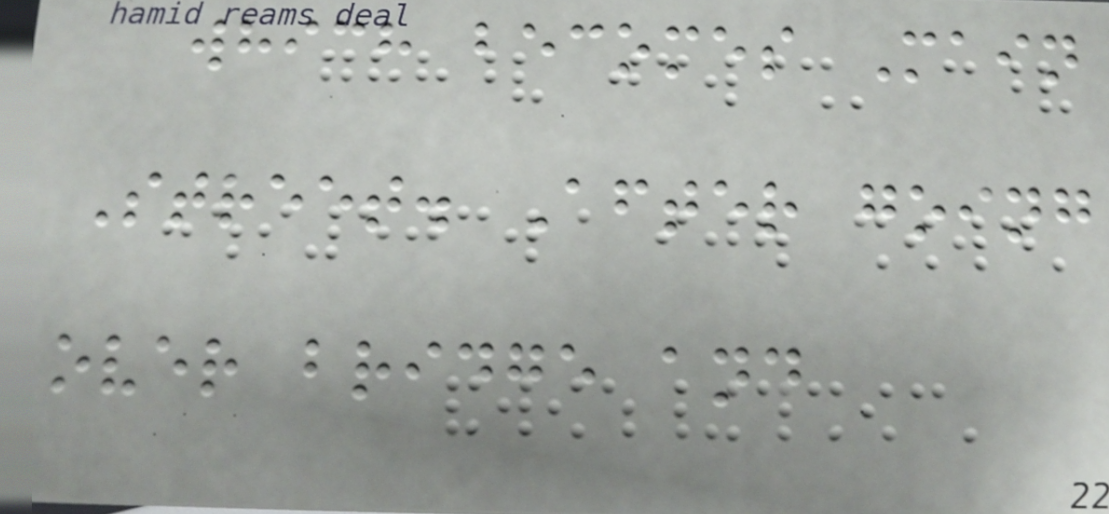which becomes Main
Street. After going
over bridge and
